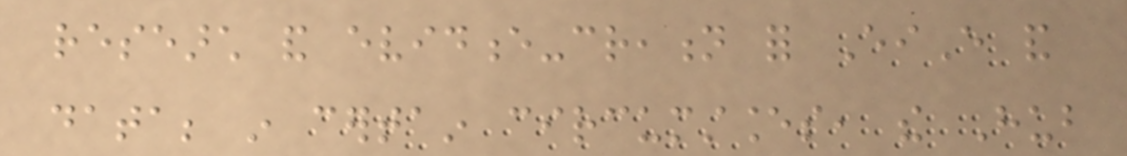research and evidence-creation for EiE and
data; in certain circumstances, the Hub
